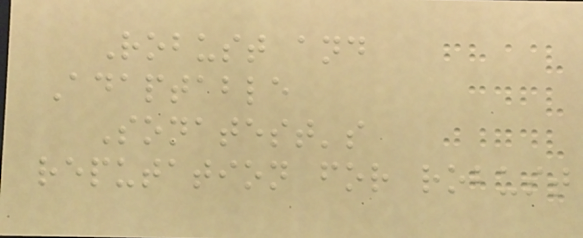Robust and
Adaptable
Sonatest's
reputation for robust
